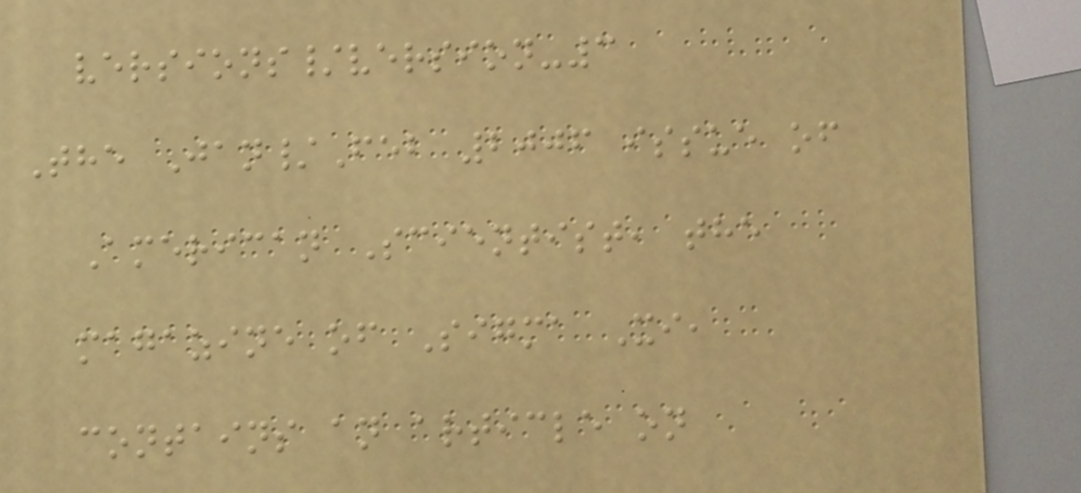versions/version-3
The Jan/Feb 2006 issue of
American Scientist, the
magazine of Sigma Xi,
contains an article on
